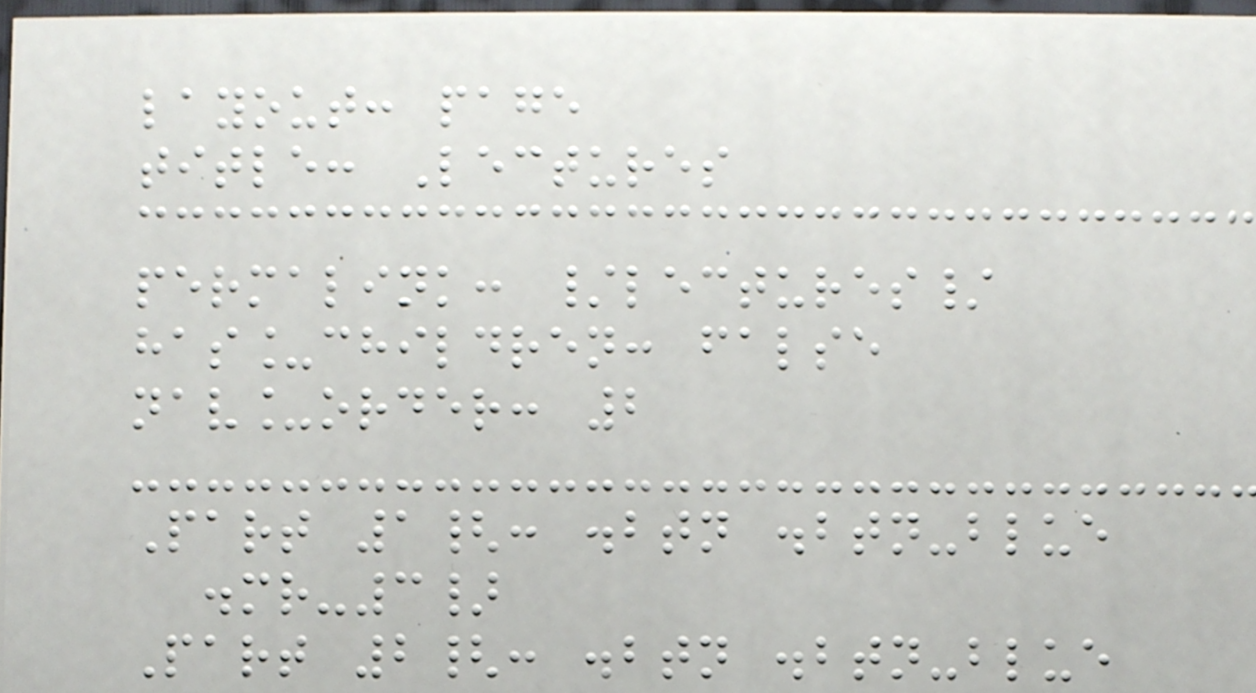layout: page
title: Lectures
permalink: /lectures/
has_children: false
nav_order: 2
Part 1{: .btn .btn-blue
.mr-3}
Part 2{: .btn .btn-blue
